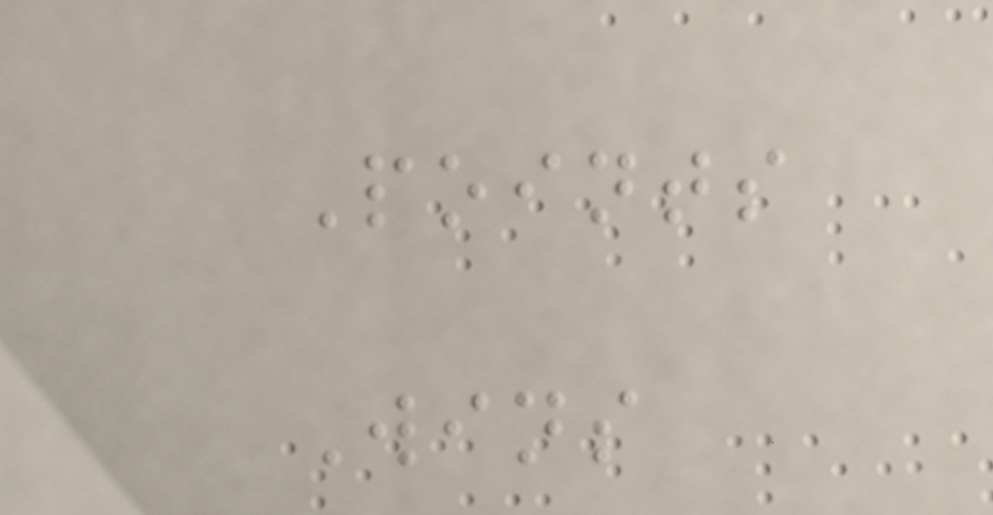Points
Wins
